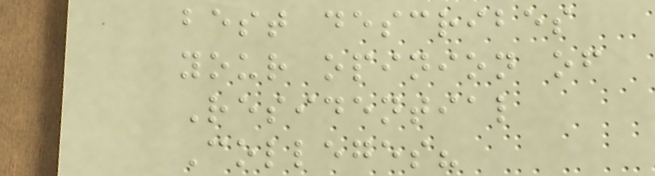best describes
your opinion of
Residential
Colleges?
